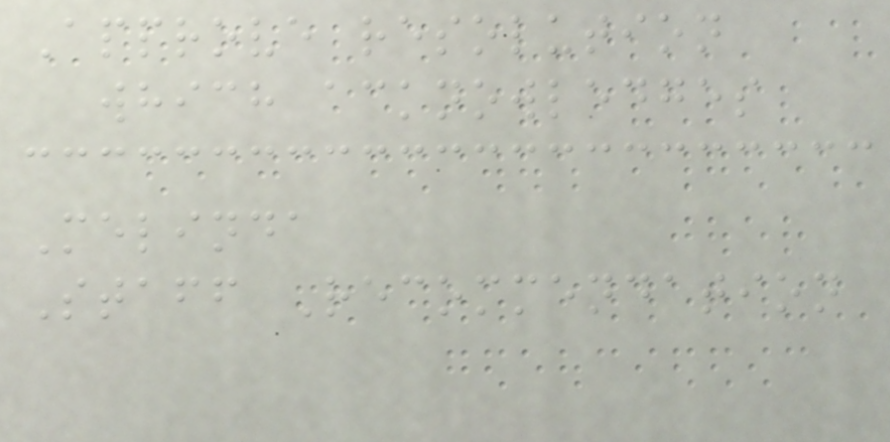Approve resolution
which acknowledges
Melinda
Staff Recommendation
